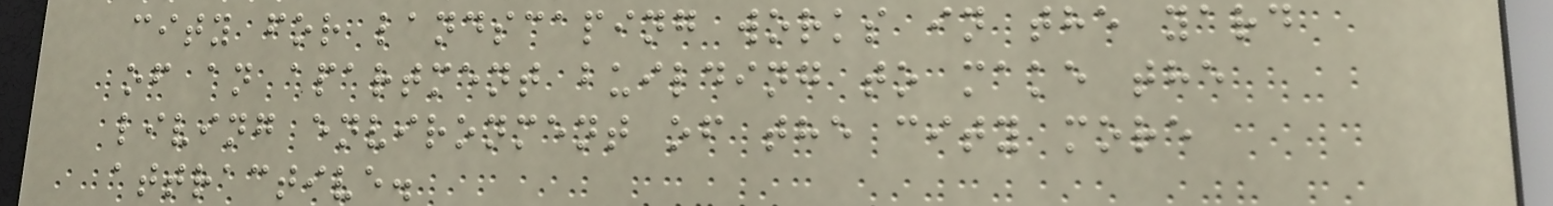city for landscaping works in the yard
of an apartment building to make the
living environment of the city more
attractive.
